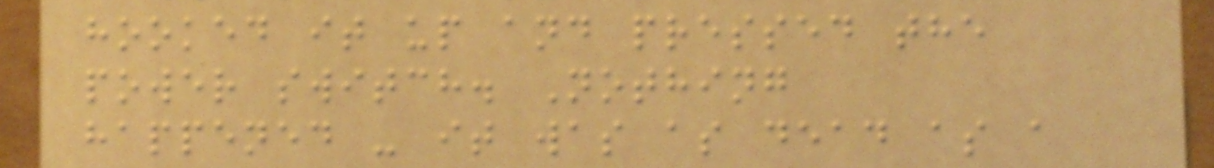hooked it up and pressed the
power switch. Nothing
happened - it was as dead as a
